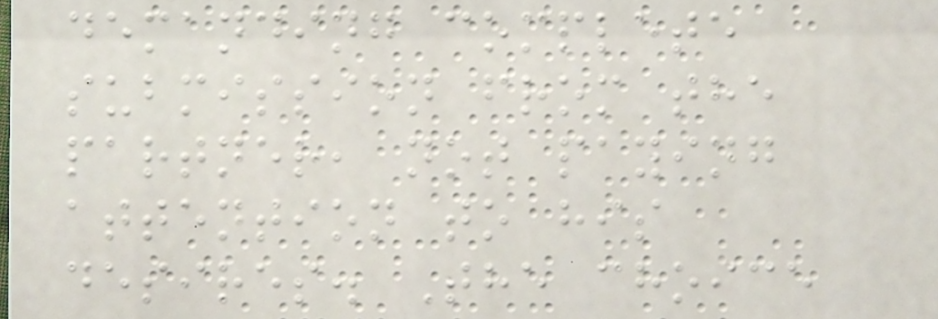demanding complete
submission from the
partner, not paying
attention to his
desires. The choice
